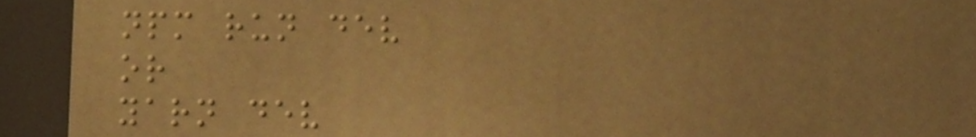npm run dev
or
yarn dev
